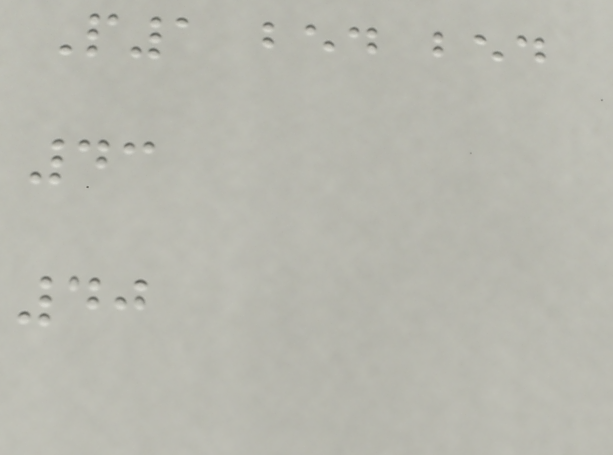P1 bed bed
43
40
